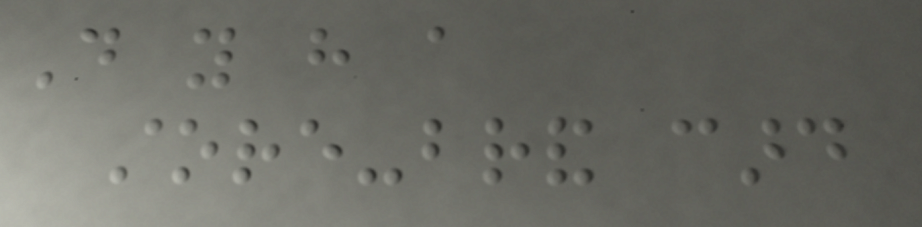Do you have a
store-brand card
